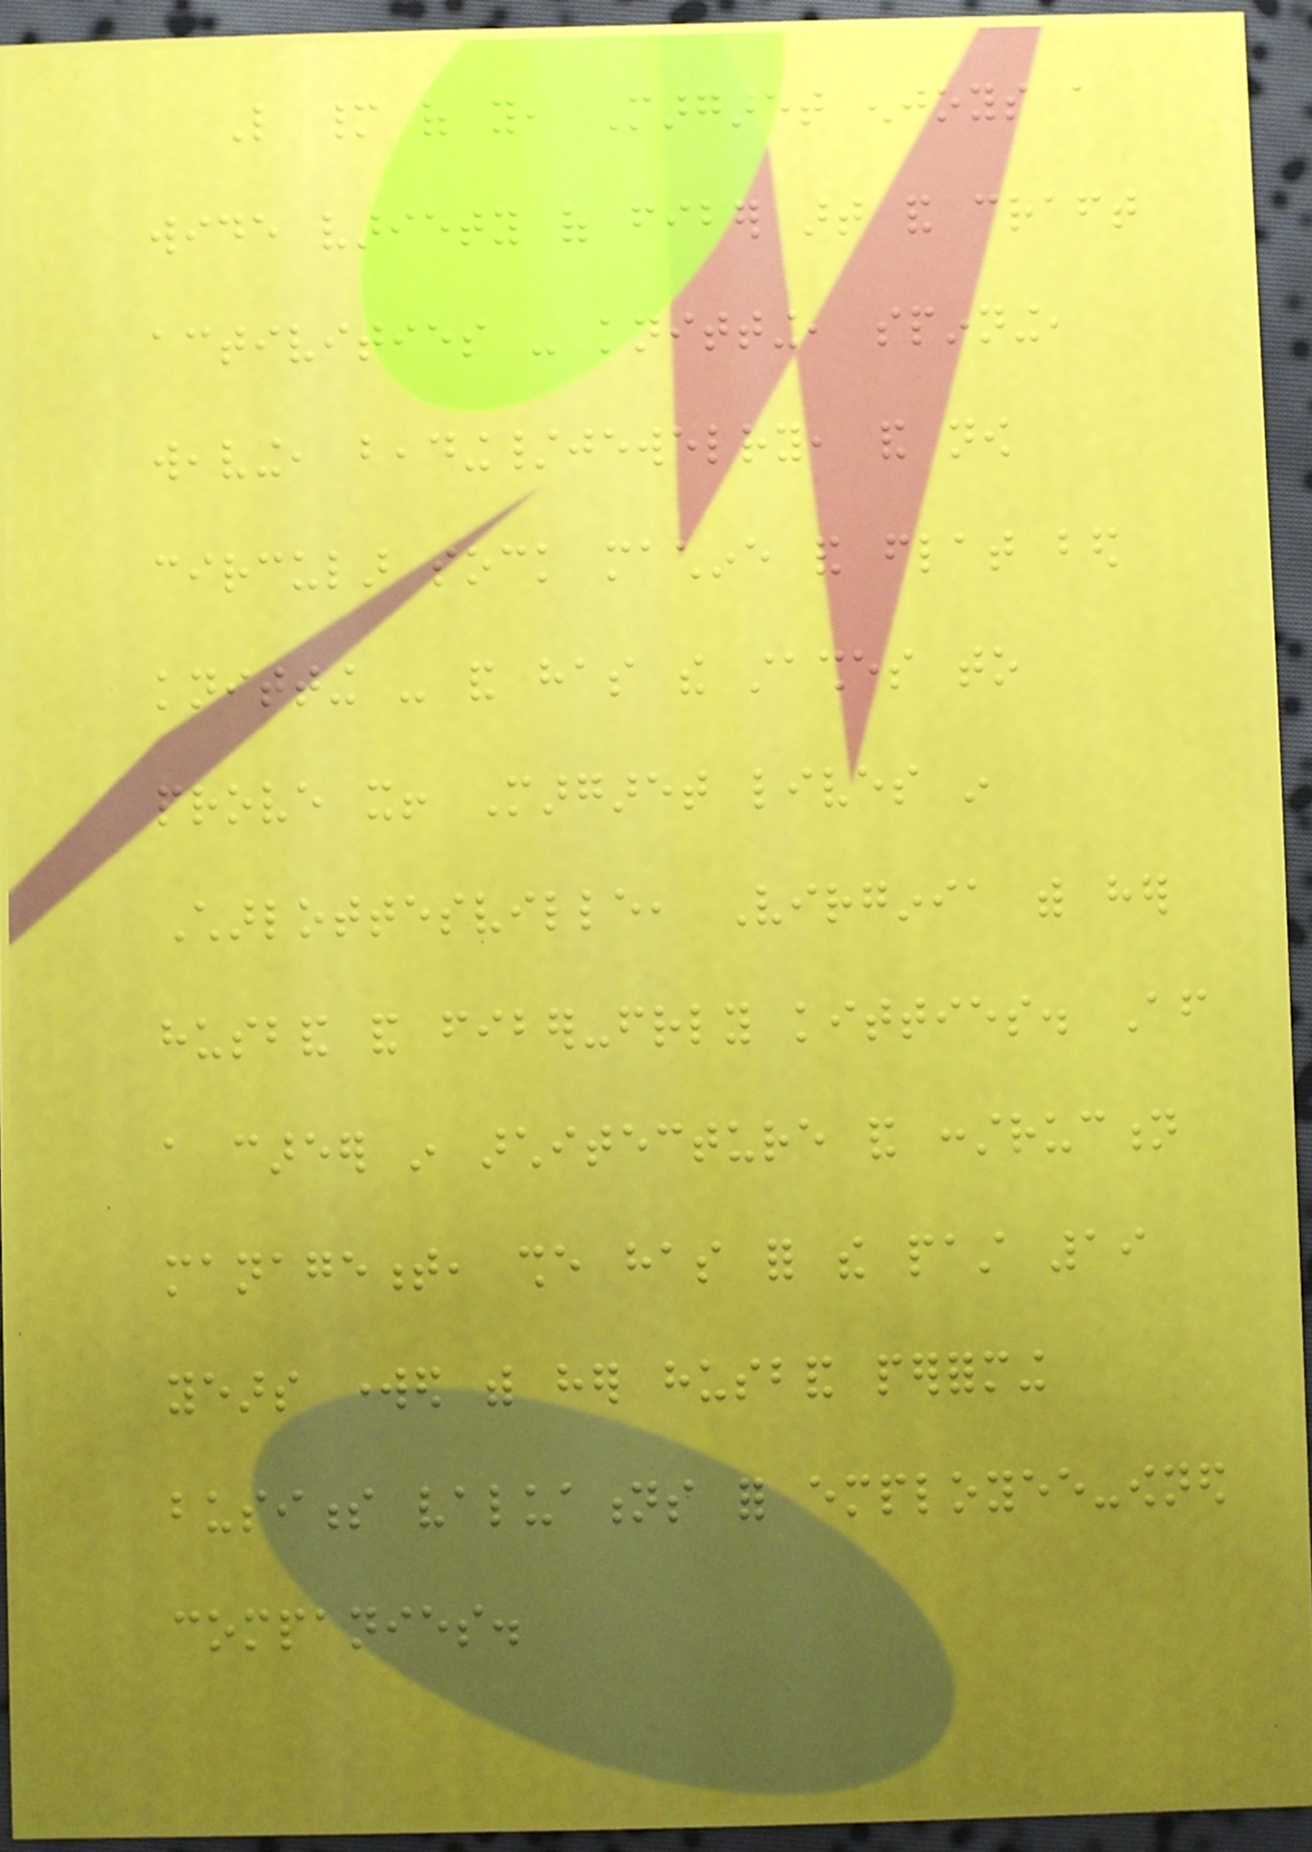Like many of you, Margaret enjoys a
wide variety of fiber art and craft
activities - knitting, spinning,
weaving, beading/jewelry, and now
circular sock machine and flat bed
knitting - and has the stashes to
prove it! Margaret lives in
Charlottesville, Virginia with her
husband and fiber-friendly kitties. After
a career in architecture and construction
management, she has for the past 19
years worked with her husband performing
business valuations for employee-owned
companies.
